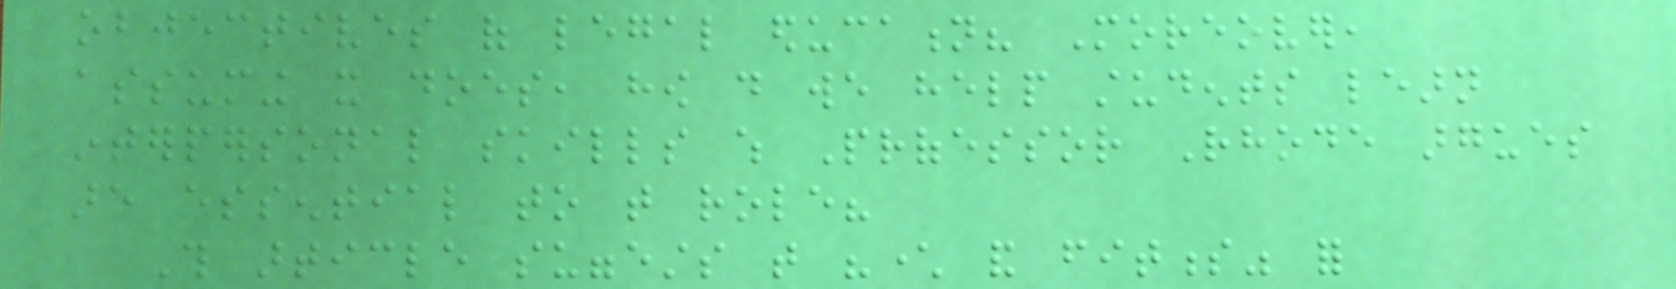objectives of legal education? Moreover,
assuming it does, how do we help students learn
interpersonal skills which Professor Rhode argues
are essential to that role?
This article suggests that "character and fitness" for
